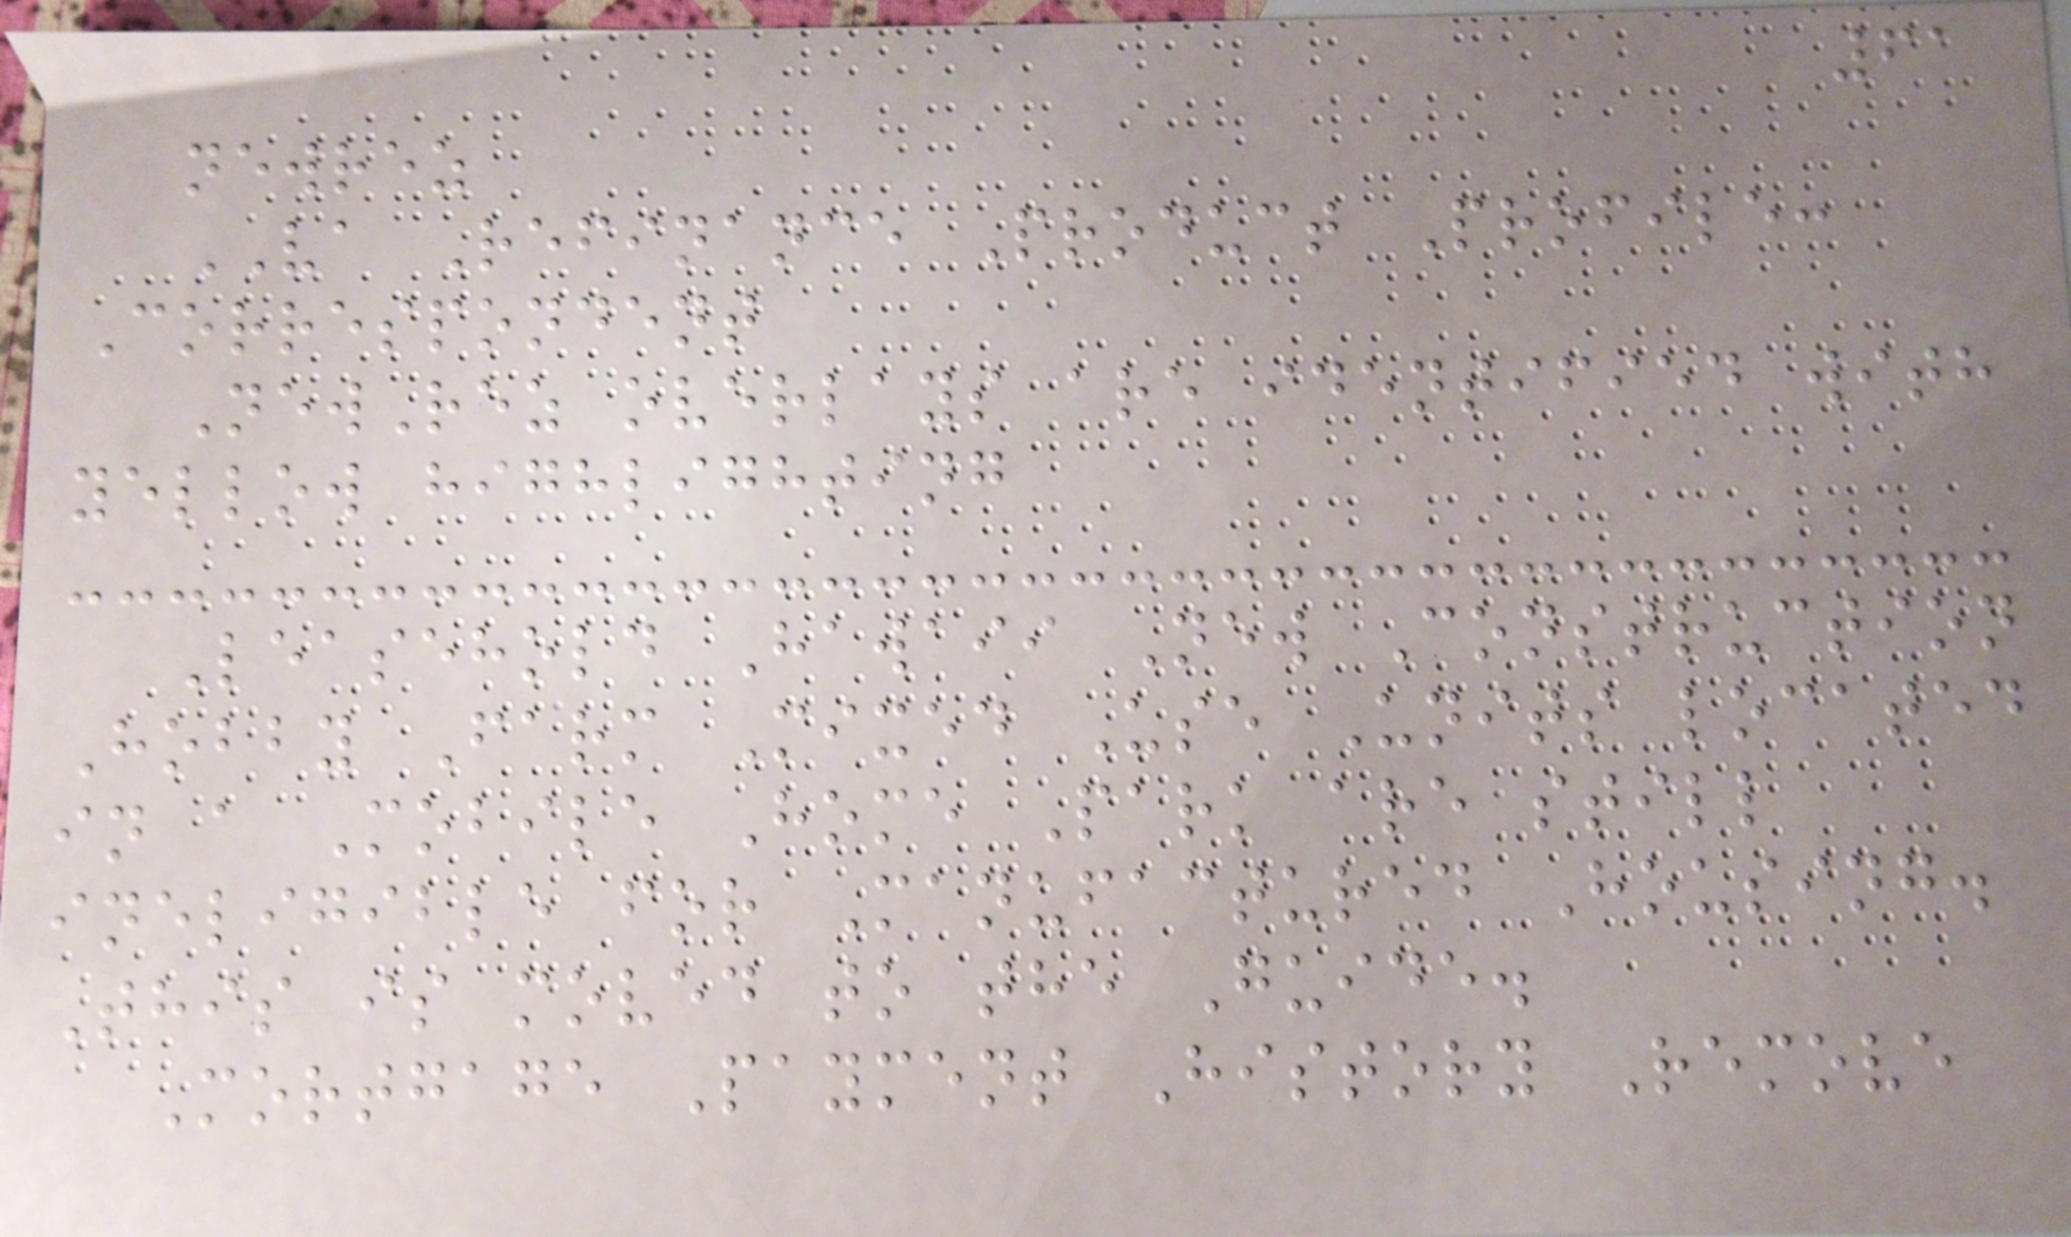61
newrez
VA Refinance Product Profile:
Correspondent
NewRez overlays are identified with
yellow highlighting
Leasehold Hawaii New Construction
Hobby Farm Mixed Use Units located
in a Mobile Home Park are still
ineligible for Manufactured Housing.
This is moved to the Guide.
Mortgage Payment History Remove
